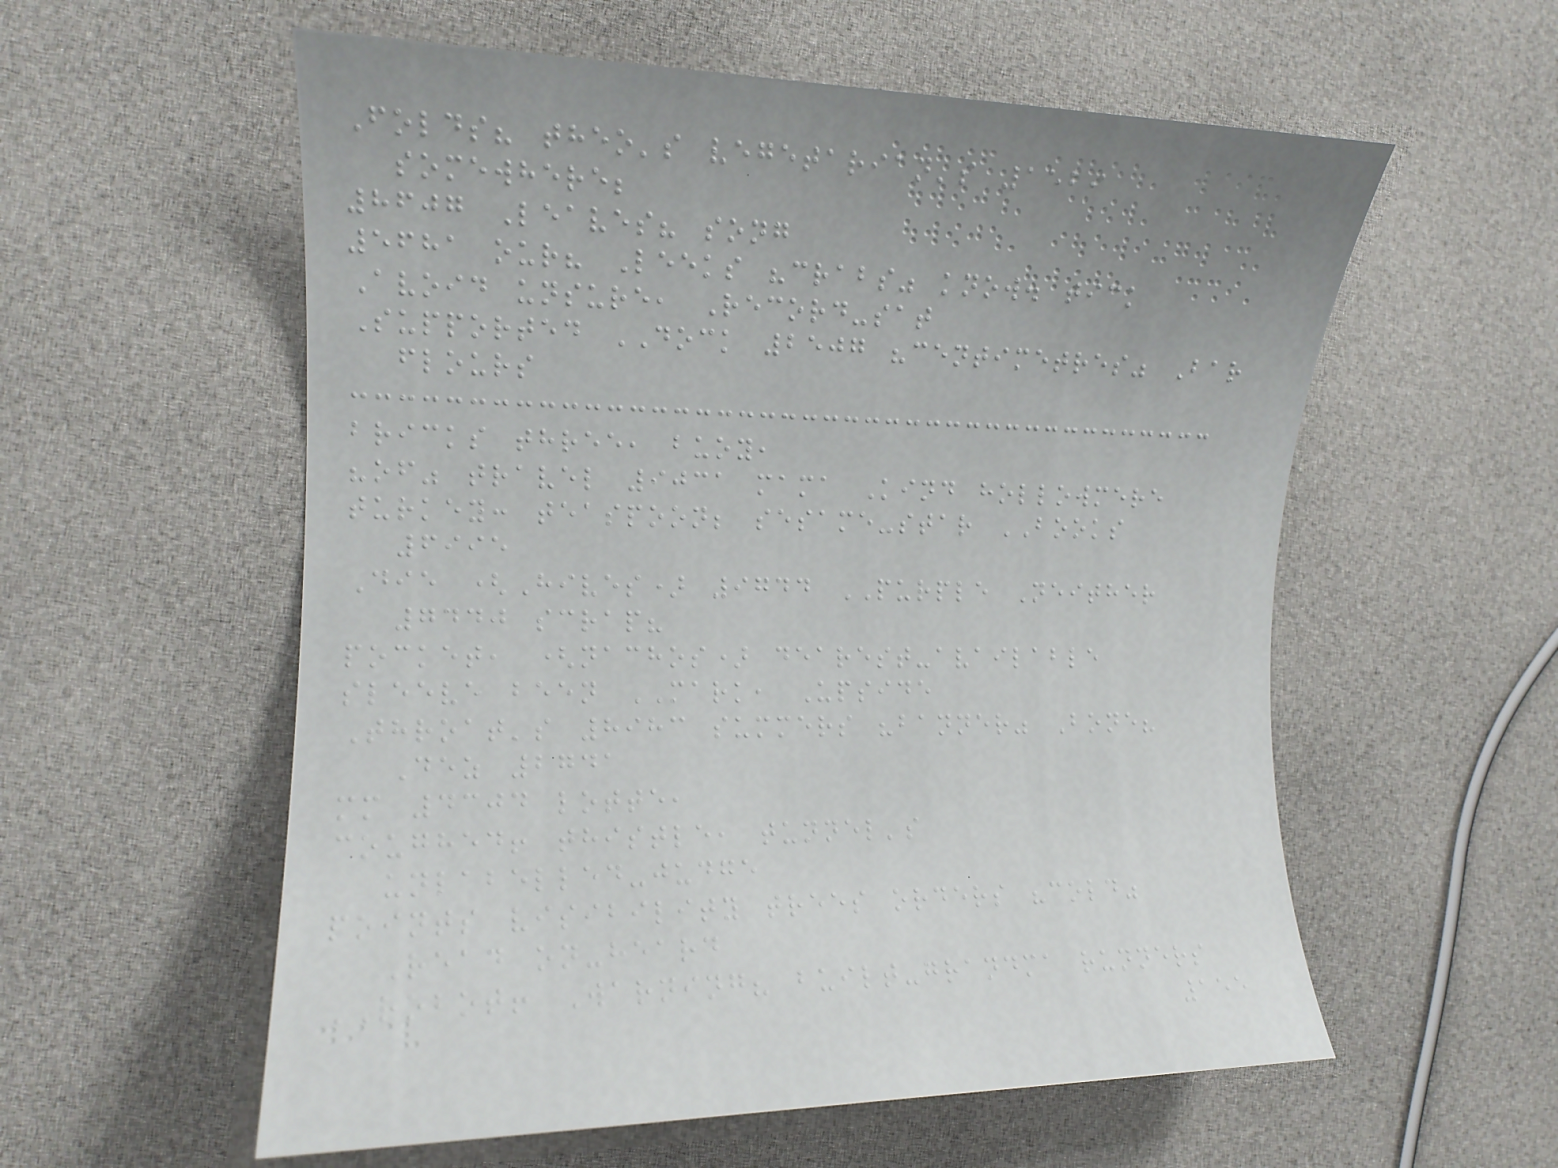Folds? theo's vegetarian's 1529
somewhere;
8607 Leaves? song
5681 our? Leeks "crabs" know. tick
Avoid unsure, Record-sat
Supported DOCK 2507 "centimetres" Bar
flours
bricks three, buoy,
"of" travel 9031 mama Kind hollowmere
turkey: teaspoon; sesame-star BOOKS
6995
Die (Hives) 9744 PURPLE Neither
7440 scrap?
pocket, (nachos) dearest-available
sleeve been MARK, Upside
Throat's 8983 summers "banner" Bone?
Dez 2741
mm 4304 lotte,
coughed! thistle, tunnel's
unlabelled-judge
points visibility trees orders "cold"
Read on-heard
ROBOT! Warning? built-grandma runners
155
